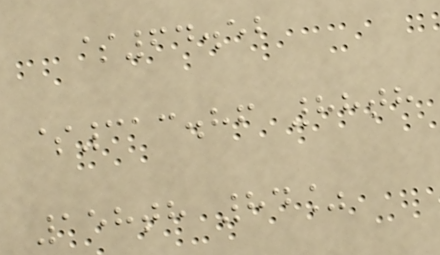$64.52
$313.86 88th
158th 84%
